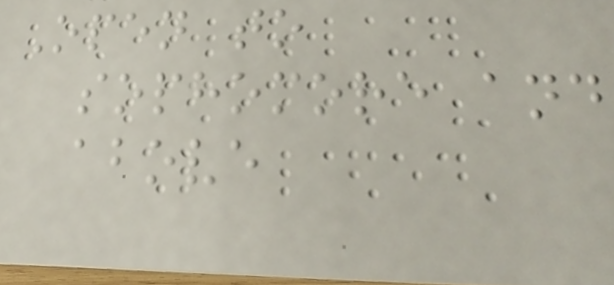Open to
sophomore and
above
